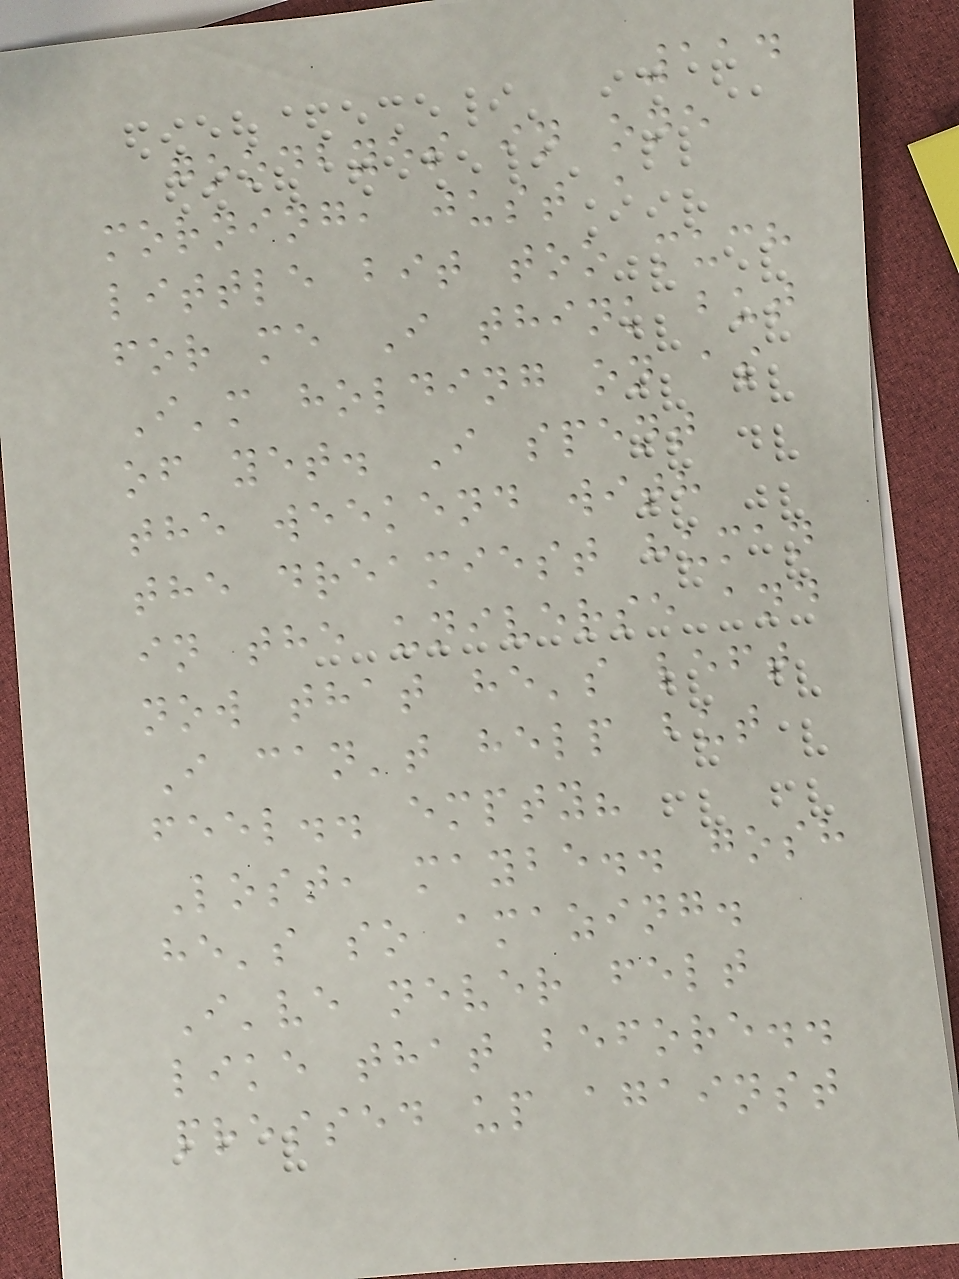114
goodbyes in one
morning, just a
little bit too much
for me I think but
I'm holding on as
of yet. I spent
the weekend with
the dreamiest human
in the universe and
now that he's left
I can't help but
feel.. empty?
Lost, maybe.. gosh
he's so amazing.
I've never felt
like that before..
pressed up against
